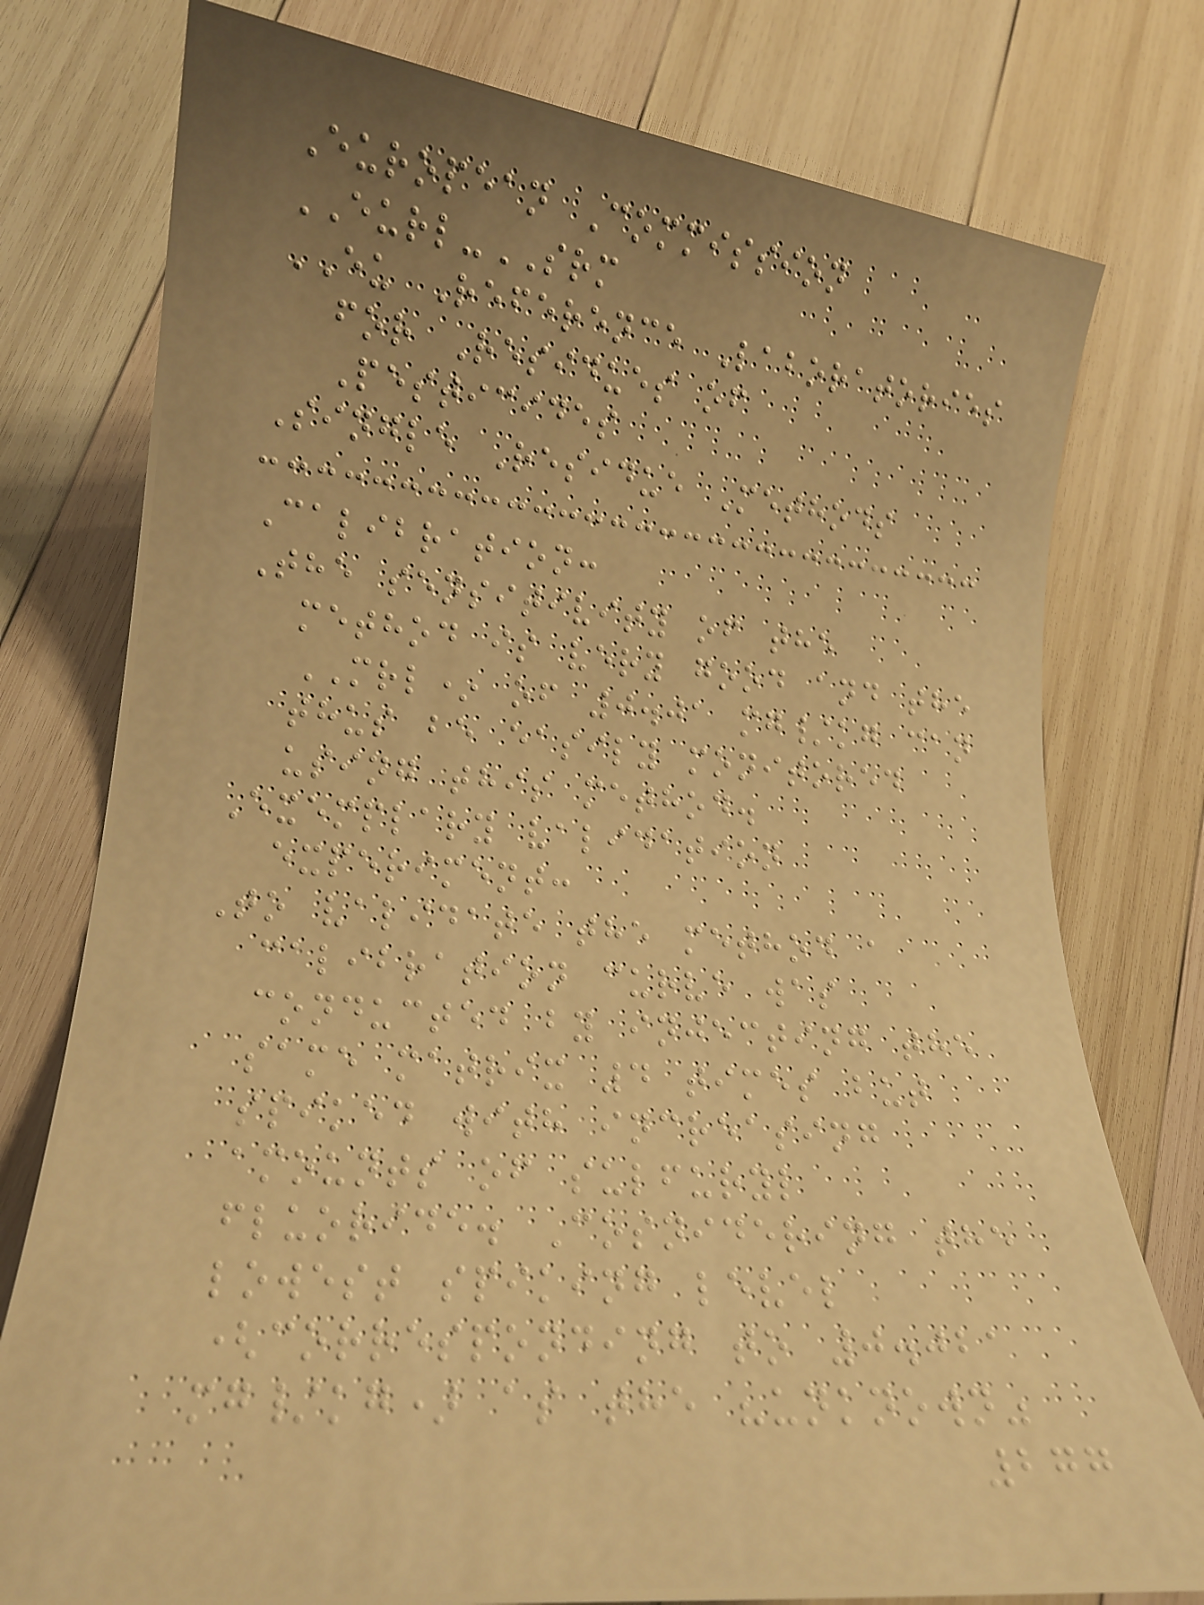European Commission
EURL-SRM
EU Reference Laboratories
for Residues of
Pesticides
Single Residue Methods
Calibration:
The sensitivity of the
method is very good and the
MRL* of 0.01 mg/kg can
thus be easily monitored
using this method.
Exemplary validation
experiment:
To validate the method a
calibration curve was
conducted by injecting the
same matrix 4 times but
spiked with increasing
amounts of sulfuryl
fluoride. Cosnidering the
lowest spiking level
(corresponding to 0.021
mg/kg) as the "unknown"
277
